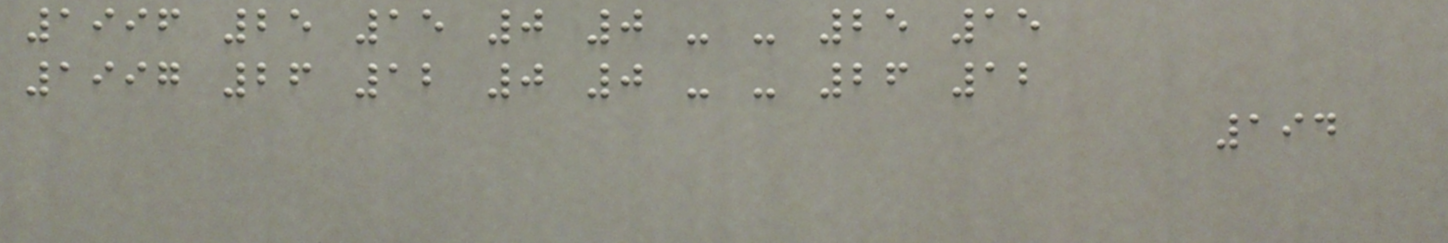1996 25 15 0 0 - - 25 15
1997 26 12 0 0 - - 26 12
194
